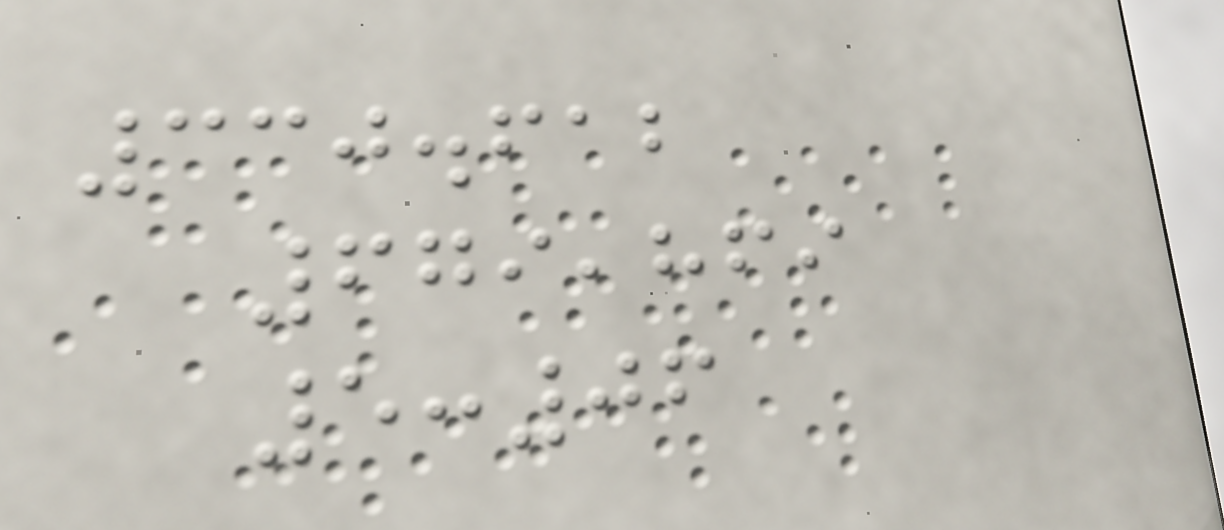330.612
679,869
5:06
